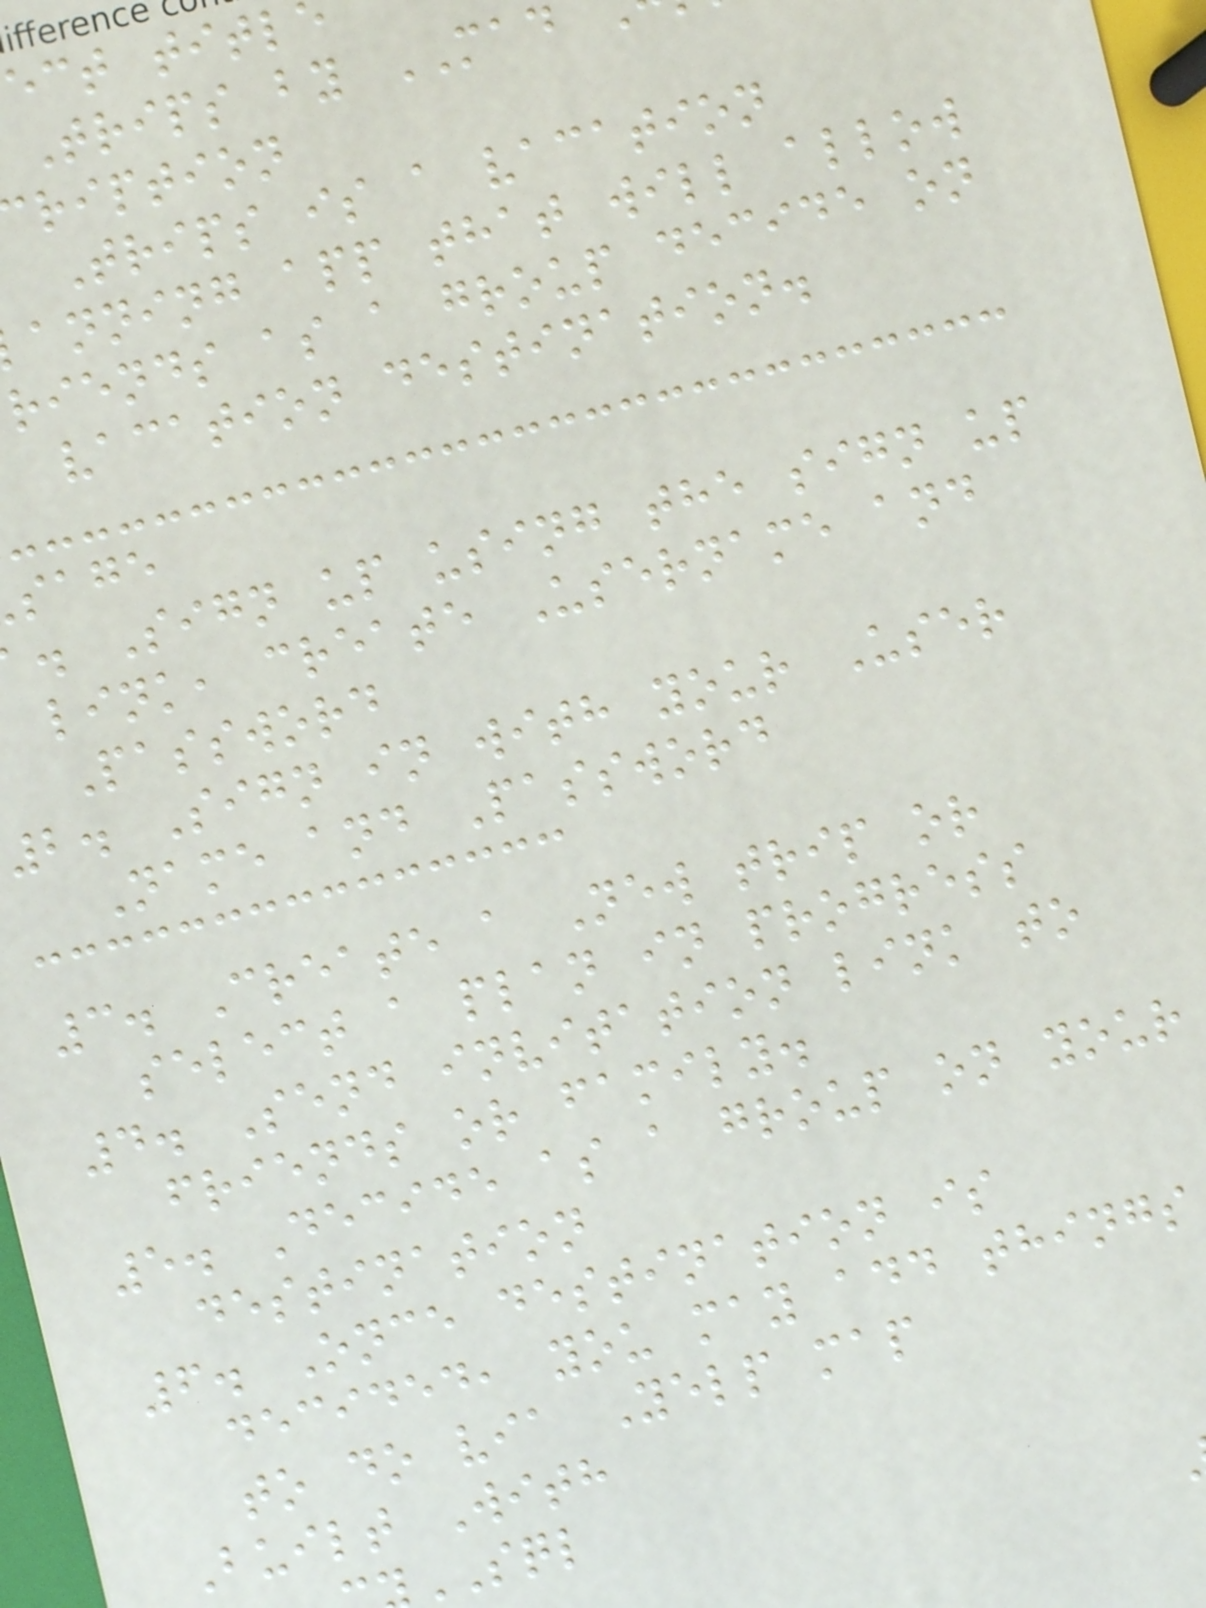ect titl
Trips by MAD
ription
Trips is a vacation
anning app that will allow
riends as a group decide on
vacation destination.
sage
. Sign up using the sign up
link, create Username and
Password
2. Sign in with your User
Name and Password
3. Create a New trip or
select a plan in progress
4. Send invitation link to
friends or family.
5. Decide as a group on your
destination
6. Once destination is
decided, you may add things
to do via Yelp map
Built With
SQL
